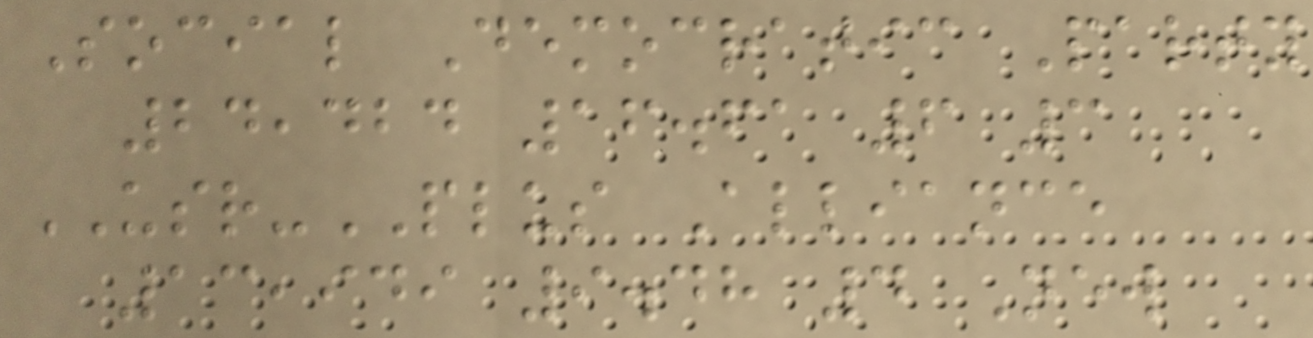Social Democratic Party
24,424 16.61 6 3
USR-PLUS Alliance
13,949 9.48 4 New
